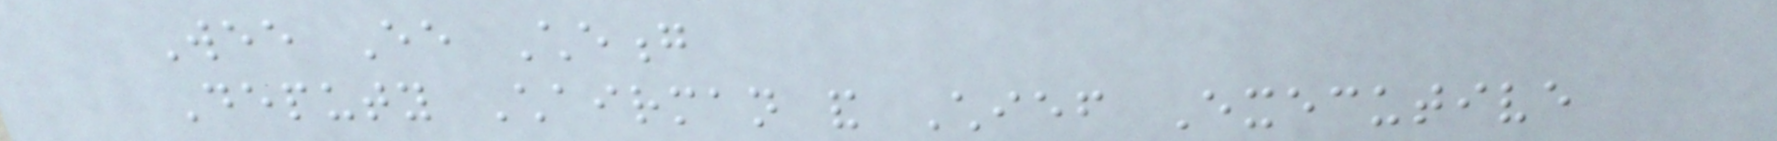Wee Ee Cheong
Deputy Chairman and Chief Executive
